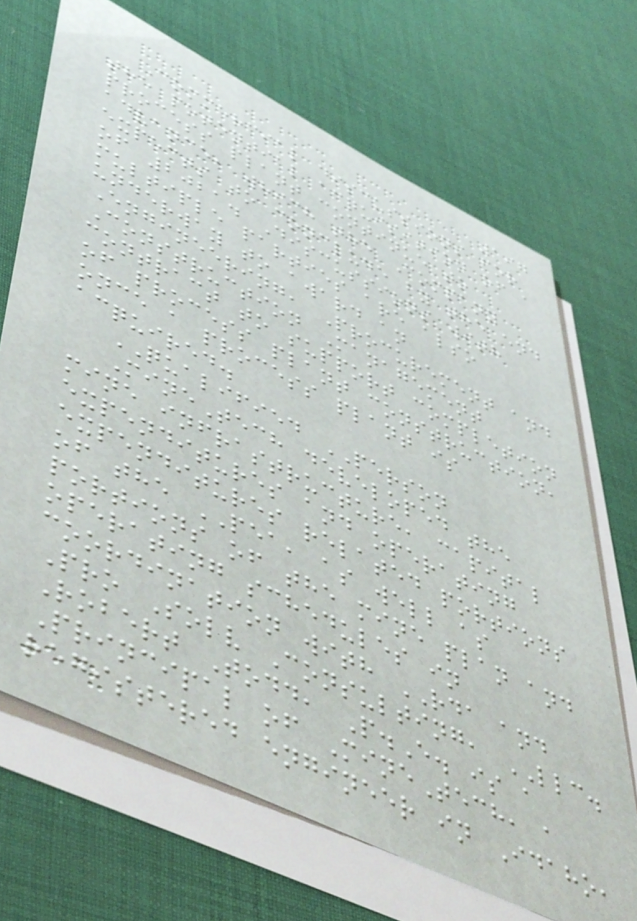197
Commercial discussions for
the potential acquisition of a
process plant continue to
advance, which the Company
expects to conclude by the end
of 2021. Discussions with
multiple parties are also
underway to award an
Engineering, Procurement and
Construction Management
contract to support completion
of process plant construction,
once a process plant is
acquired.
QUALIFIED PERSON
MineTech developed the
mine infrastructure, capital
expenditures and operating
expenditures related portions
of the PEA, as well as
portions of the mine plan and
operating schedules in
coordination with RDA and
Pro Solv Consulting, LLC.
Robert Todd, P.E. is a
Principal of MineTech, a
registered engineer in Idaho,
